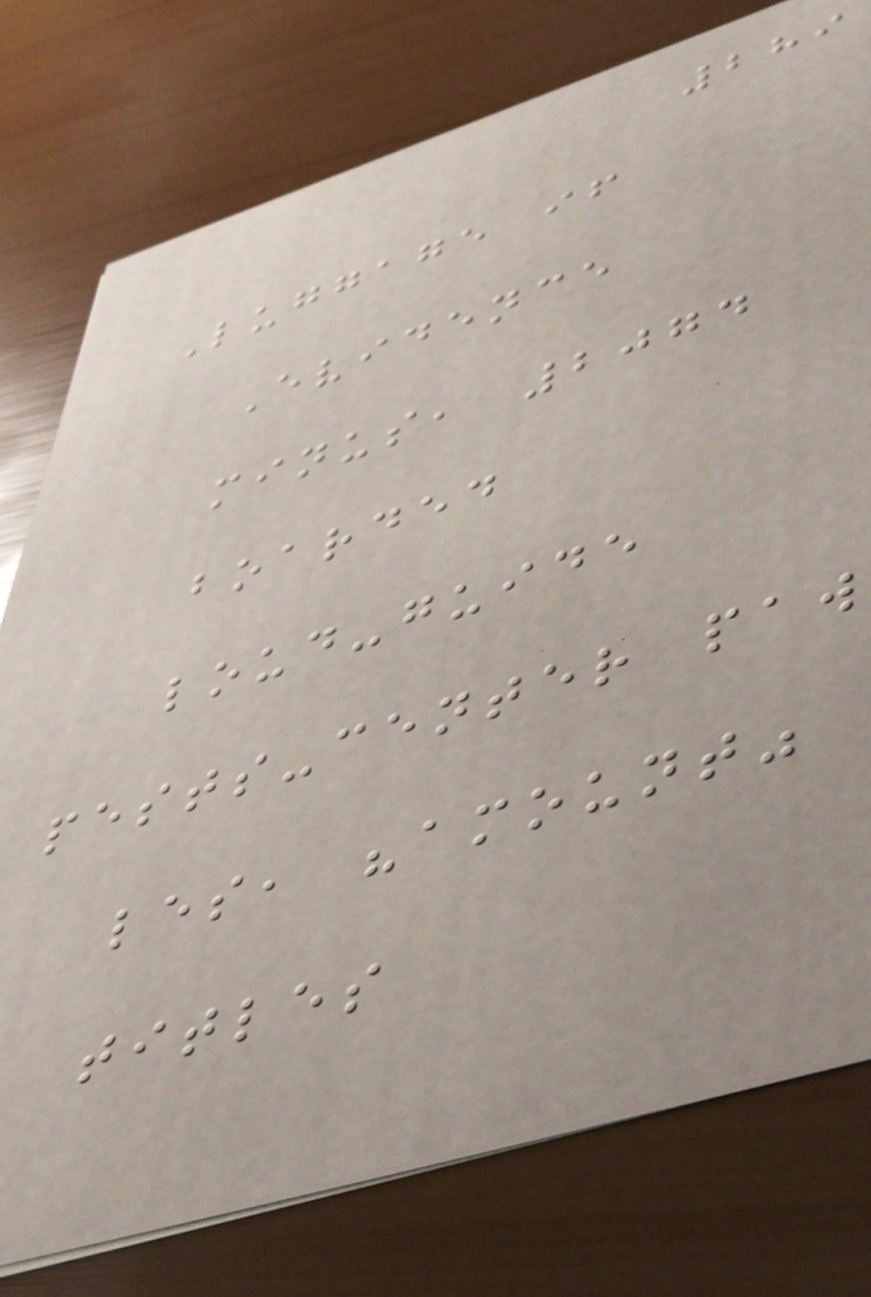289
Luggage if
Evidence
minus, 2074
boarded
loud-guide
pests-center paw
les, "amount"
titles
